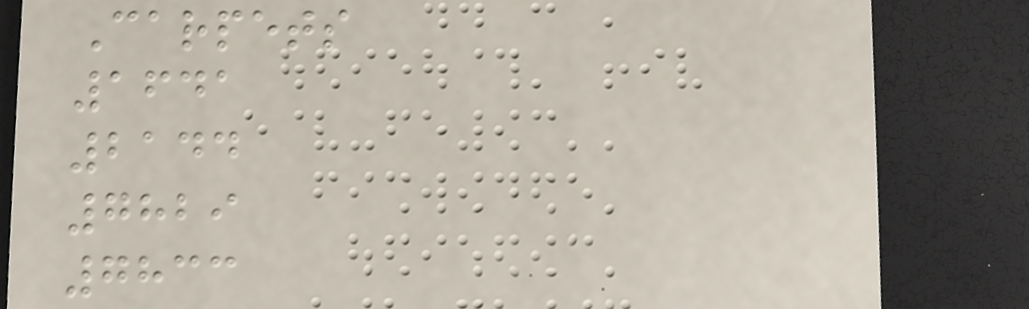Carpets
1641
2144
7829
7833
